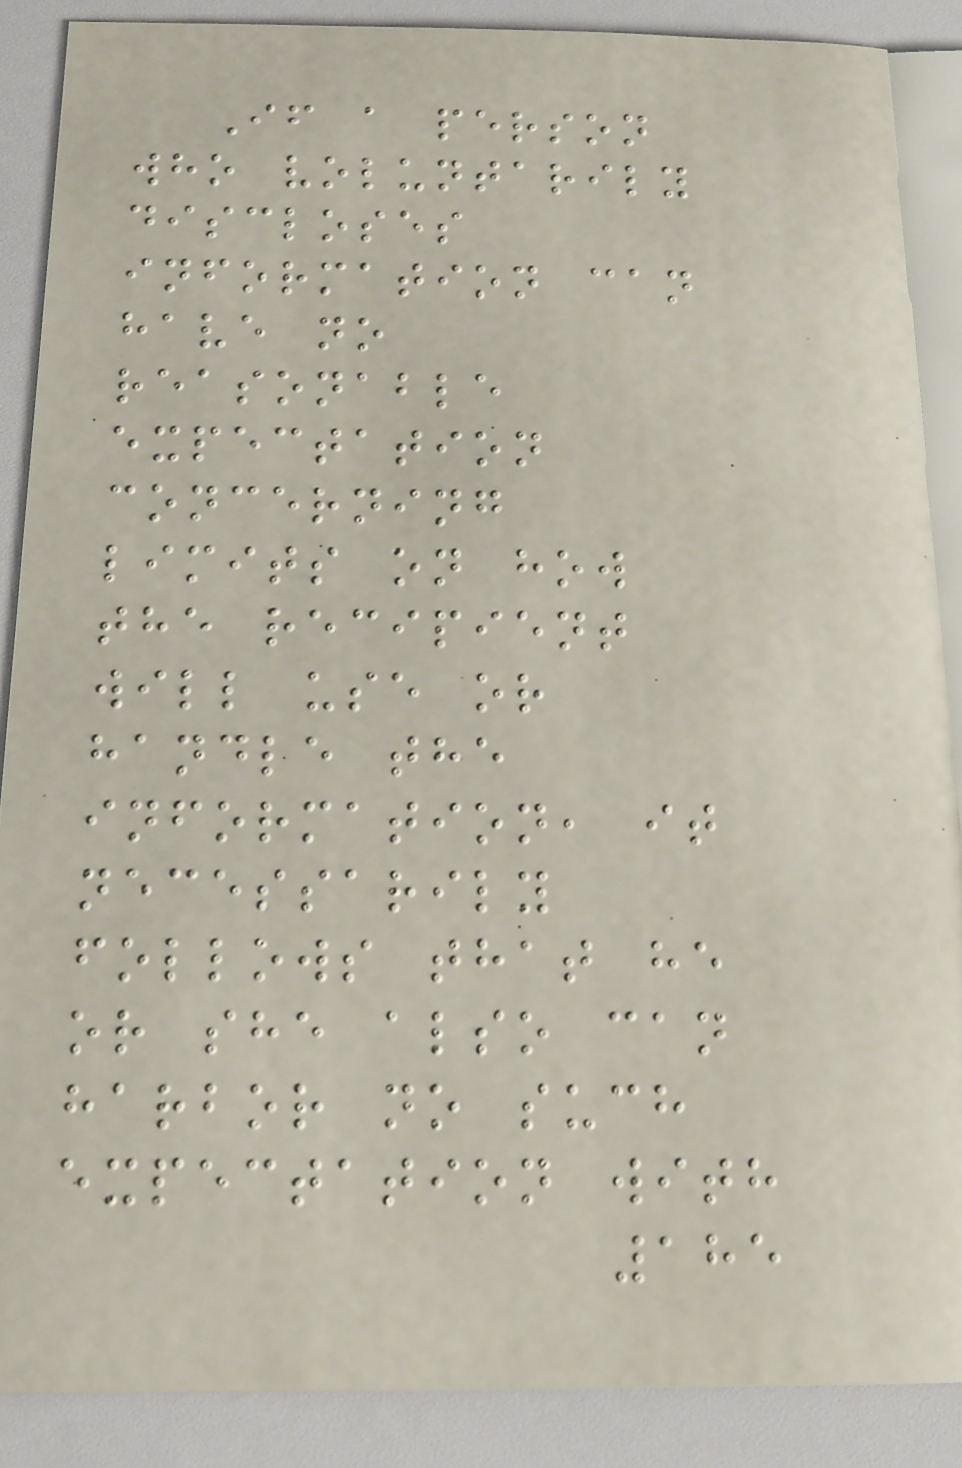If a person
who voluntarily
discloses
information can
have no
reasonable
expectation
concerning
limits on how
the recipient
will use or
handle the
information, it
necessarily
follows that he
or she also can
harbor no such
expectation with
185
